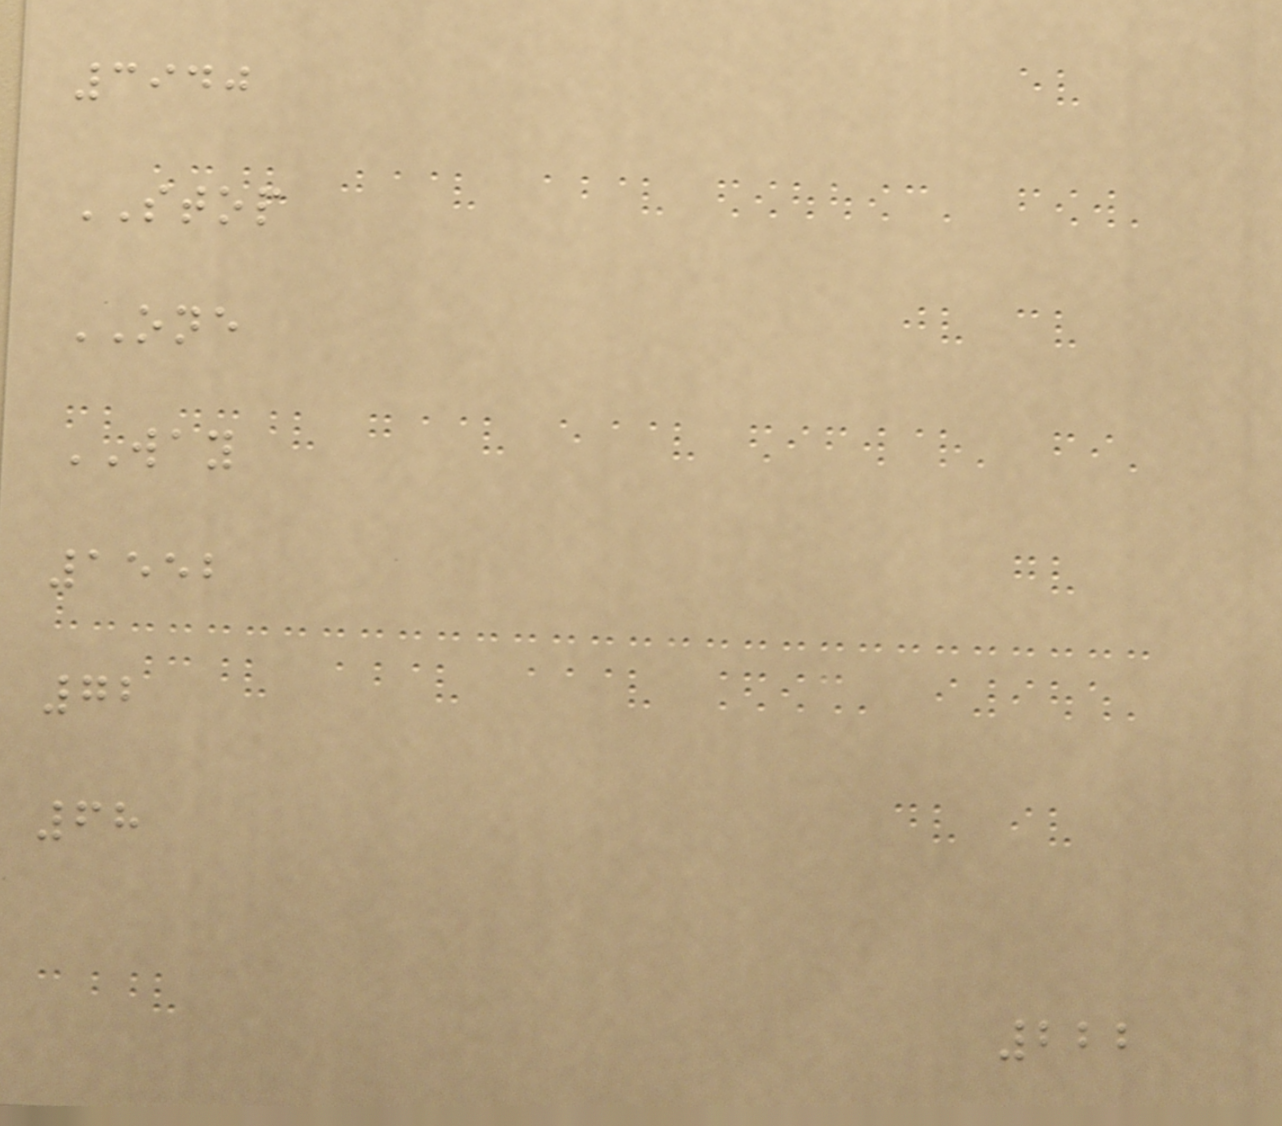3940
STOP
ONE
WAY
1552
72
68
222
